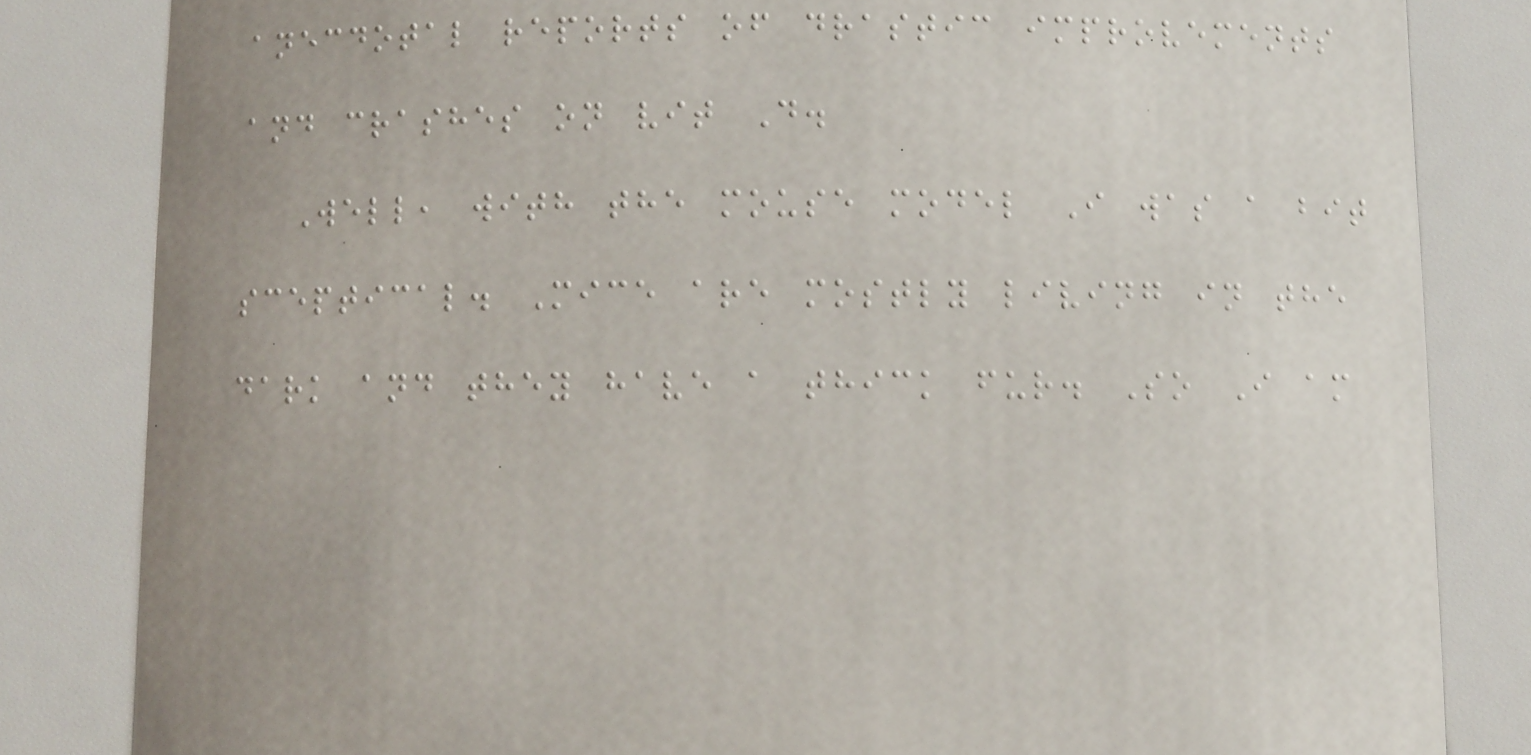anecdotal reports of drastic improvements
and crashes on vit D.
Well, with the mouse model I was a bit
sceptical. Mice are mostly living in the
dark and they have a thick fur. So I am
